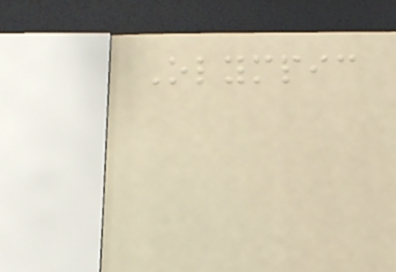Olympic
